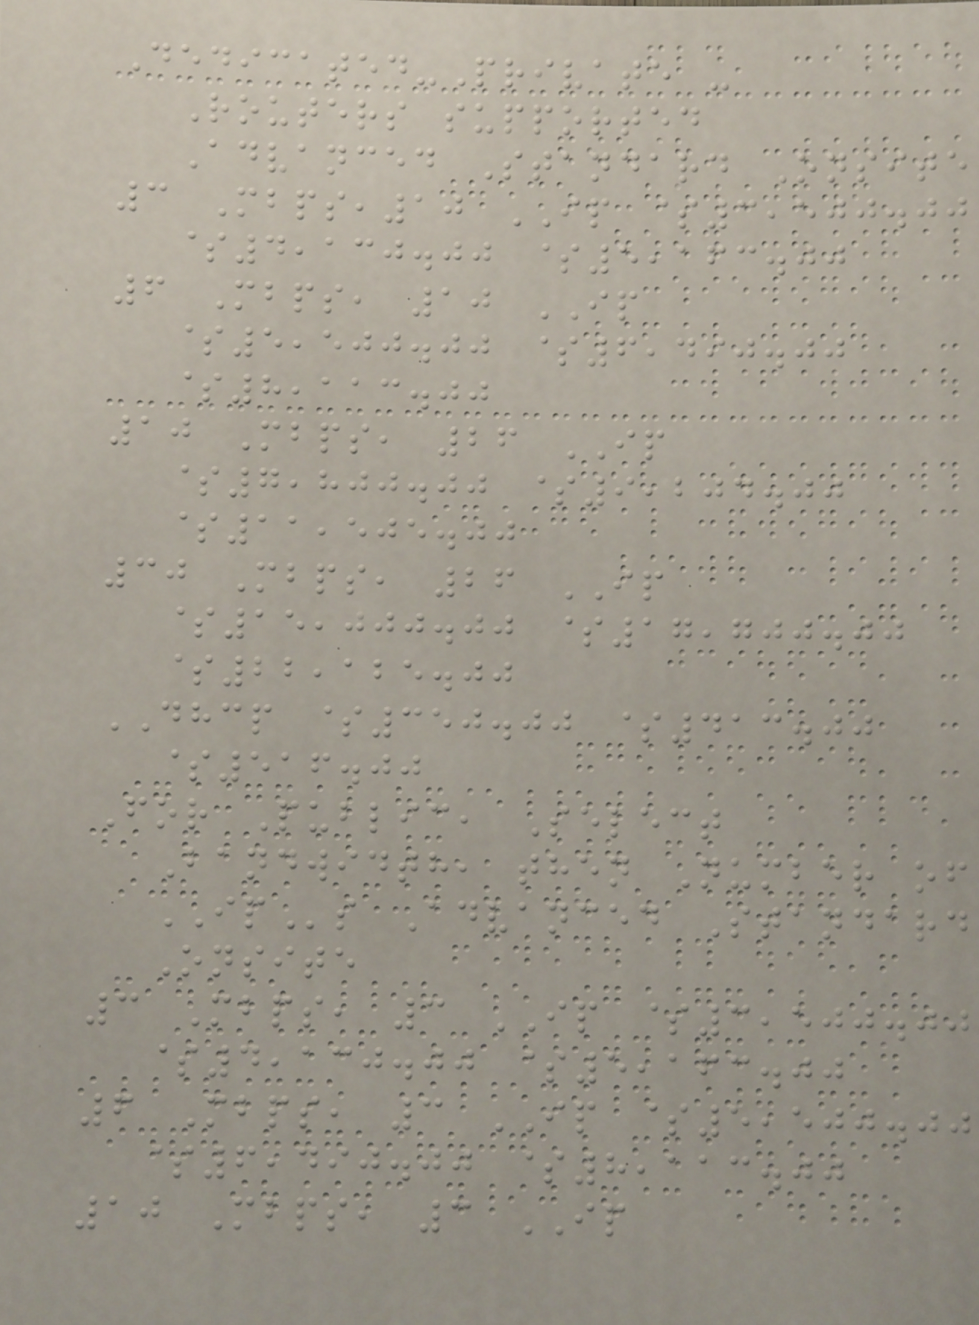Dedicated-Private -
Routers supported
Advanced Standard Onsite
3 Mbps,10 IP $3,500.00
$4,130.00 $5,163.00
6 Mbps, 10 IP
$5,500.00 $6,490.00
$8,113.00
10 Mbps, 26 IP
$7,800.00 $9,204.00
$11,505.00
30 Mbps, 26 IP
$15,000.00 $17,700.00
$22,125.00
DHCP $350.00 $413.00
$516.00
For Public, Select
Bandwidth, then Number of
IPs Advanced Standard
Onsite
3 Mbps, 3 IP $3,500.00
$4,130.00 $5,163.00
6 Mbps, 3 IP $5,500.00
$6,490.00 $8,113.00
10 Mbps, 3 IP
